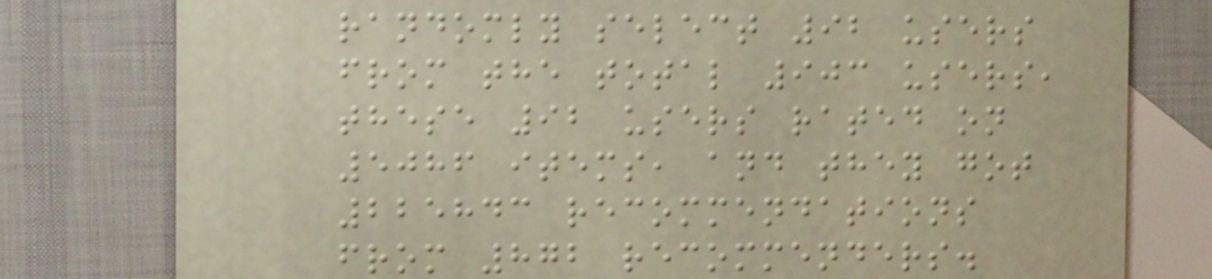randomly select 92 users
from the total 903 users,
these 92 users rated on
5086 items, and they got
225843 recommendations
from 872 recommenders.
